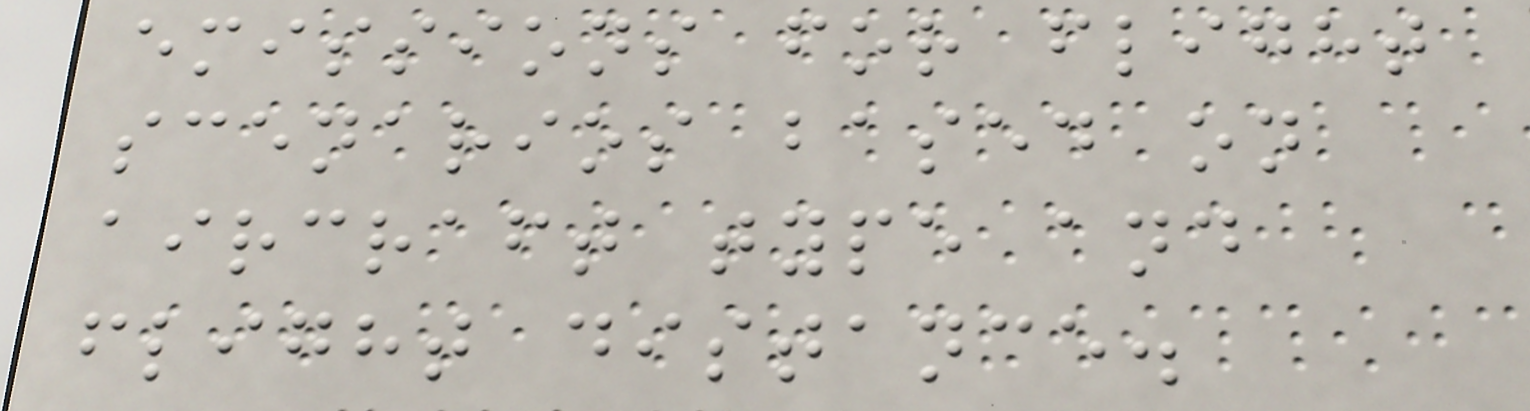emissions for flight
scenarios based on
aircraft type and
flight distance.
